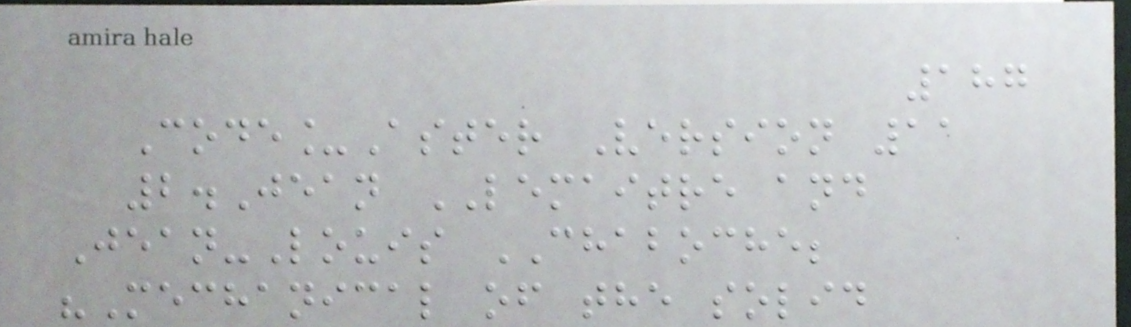187
Code_Aster Version 11
2.Jean LEMAITRE and
Jean-Louis CHABOCHE;
"Mechanical of the solid
